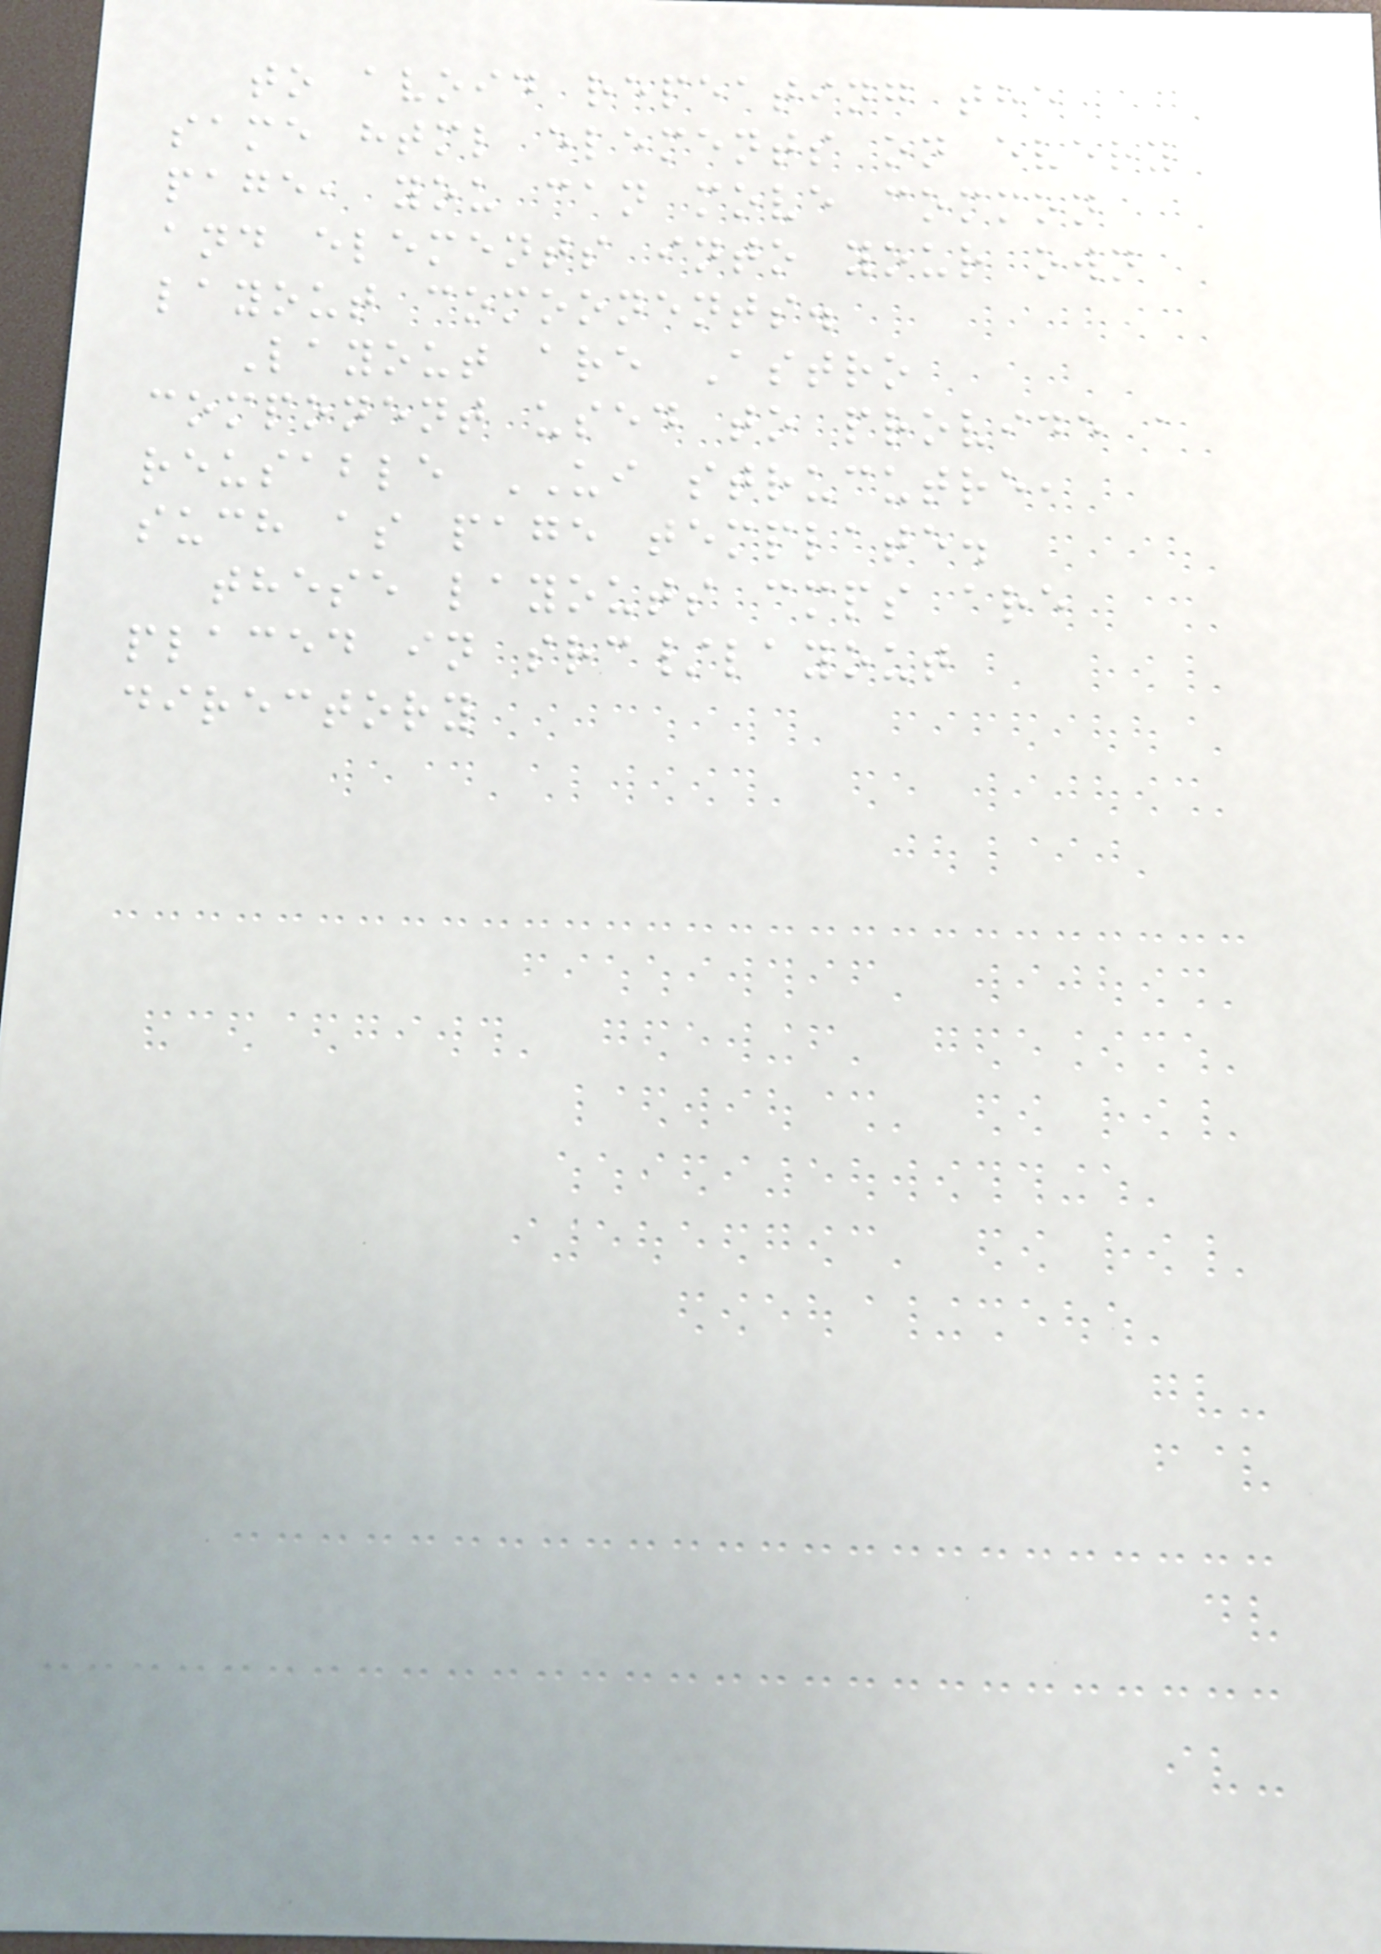to avoid repeating the
same html elements on every
page, you can move common
and elements into your own
layout comoonents.
Layout are Astro
component used to provide a
reusable UI strucutre,
such as page template.
these layouts cmps are
placed in src/layout
directory
